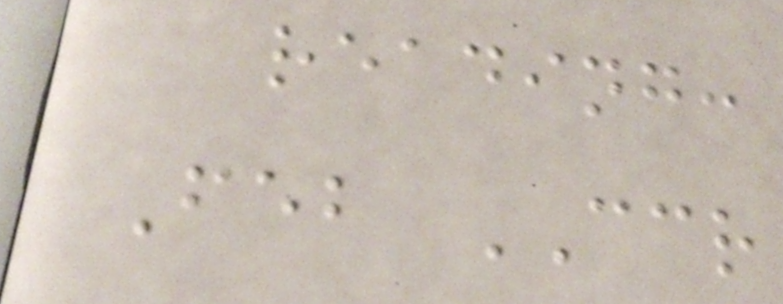reading:
Feb CCR
